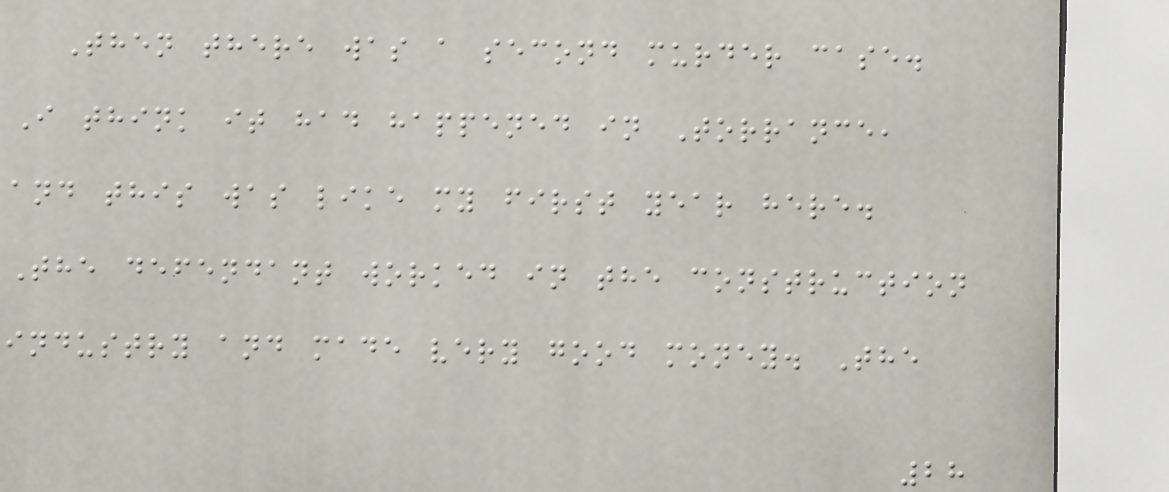Then there was a second murder case.
I think it had happened in Torrance,
and this was like my first year here.
The defendant worked in the construction
industry and made very good money. The
28
